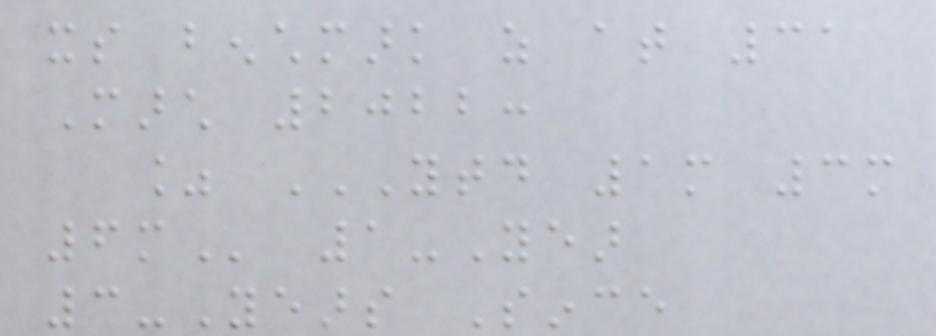its benchmark as at 31
March 2022:
% YTD 1M 3M
6M 1-Year
3-Years Since
